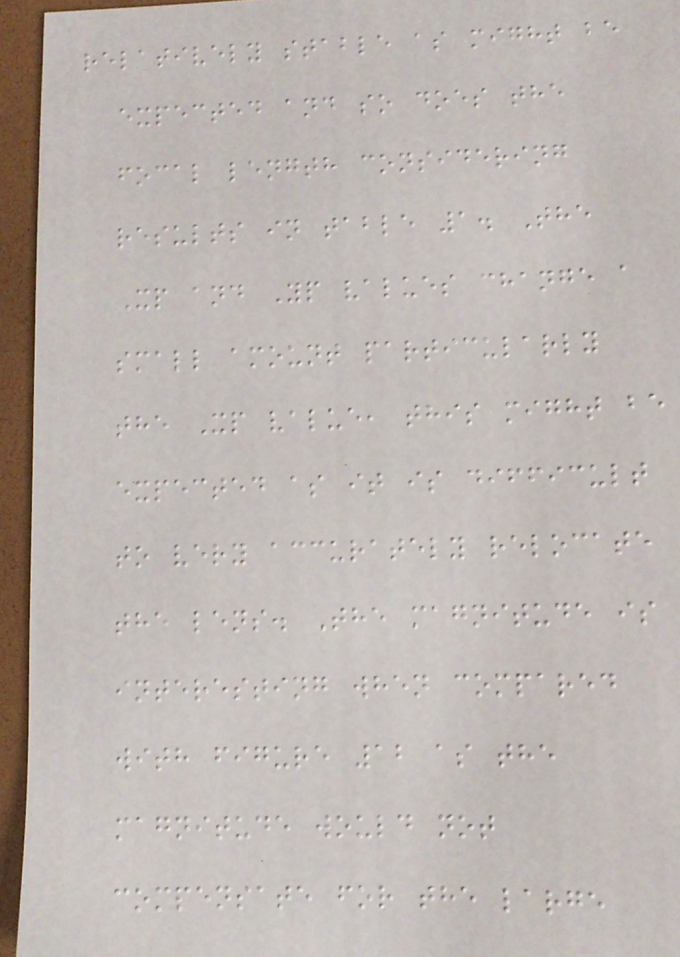relatively stable as might be
expected and so does the
focal length considering
results in table 1. The
Xp and Yp values change a
small amount particularly
the Xp value, this might be
expected as it is difficult
to very accurately relocate
the lens. The magnitude is
interesting when compared
with figure 12 as the
magnitude would not
compensate for the large
